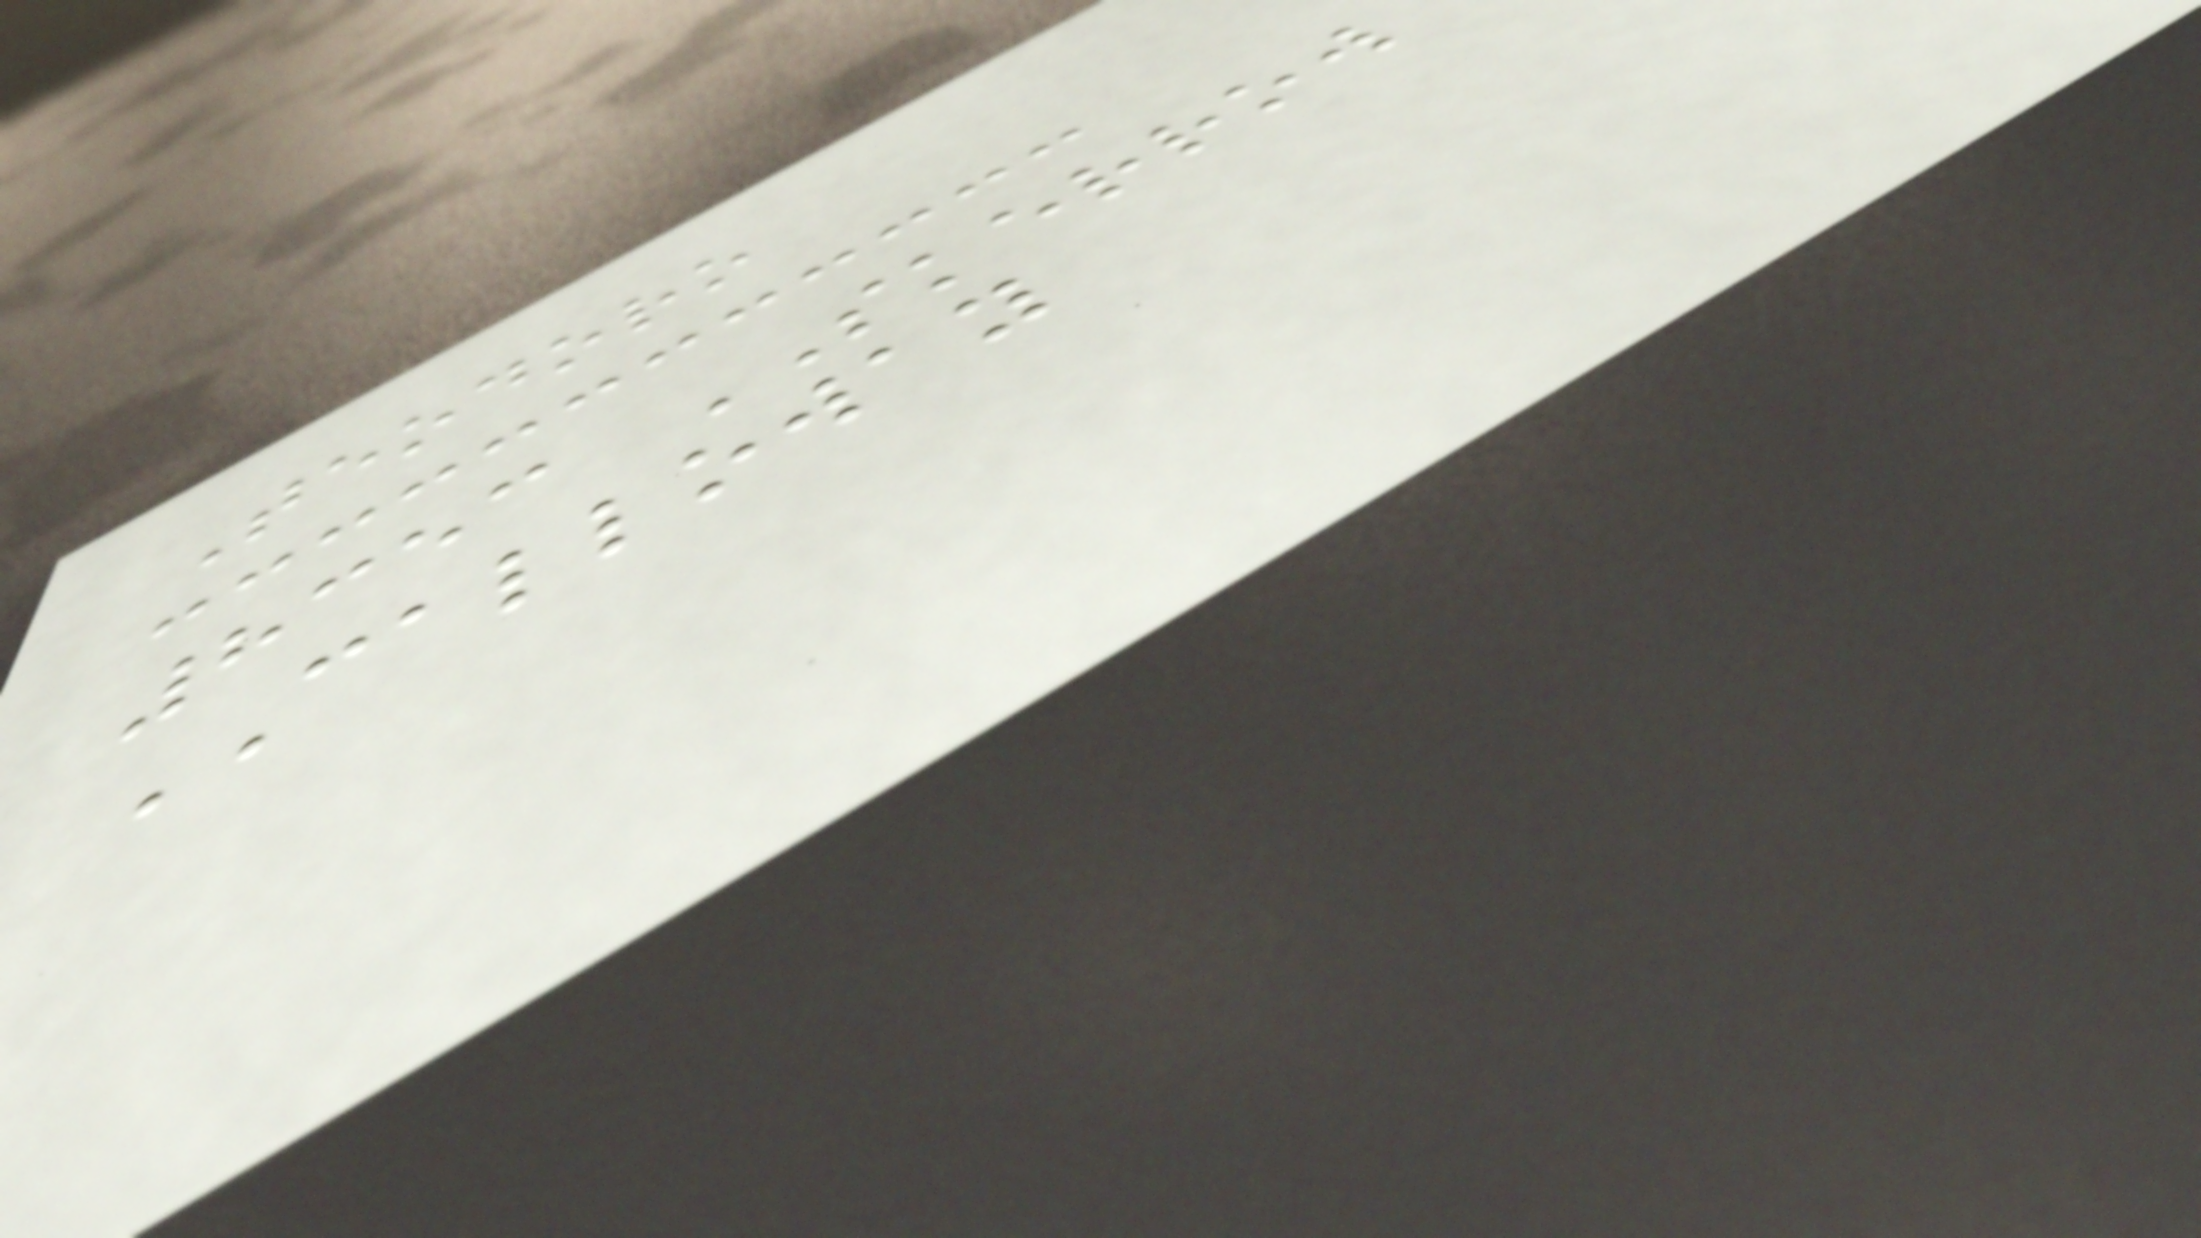Teodoro
8353 SKERROW
CALLOWAY
